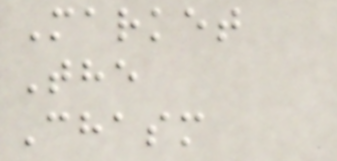Market
The
Chasm
